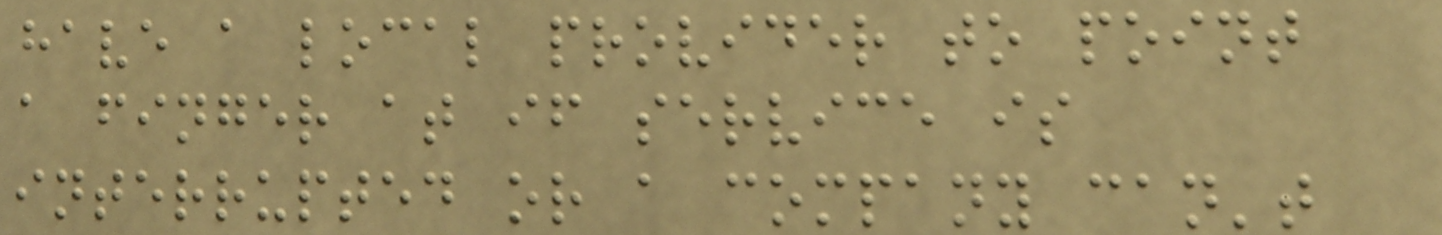have a local provider to point
a finger at if service is
interrupted or a company can't
